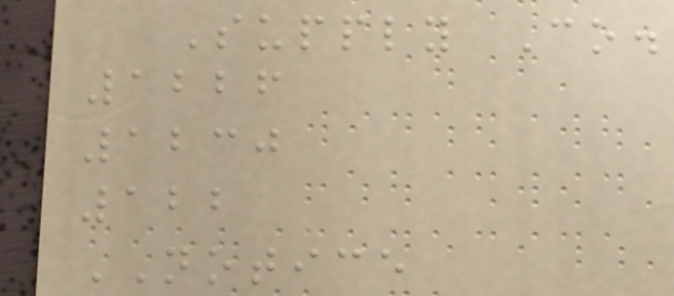Supply Co.
1226
1230
122
NOTICE
